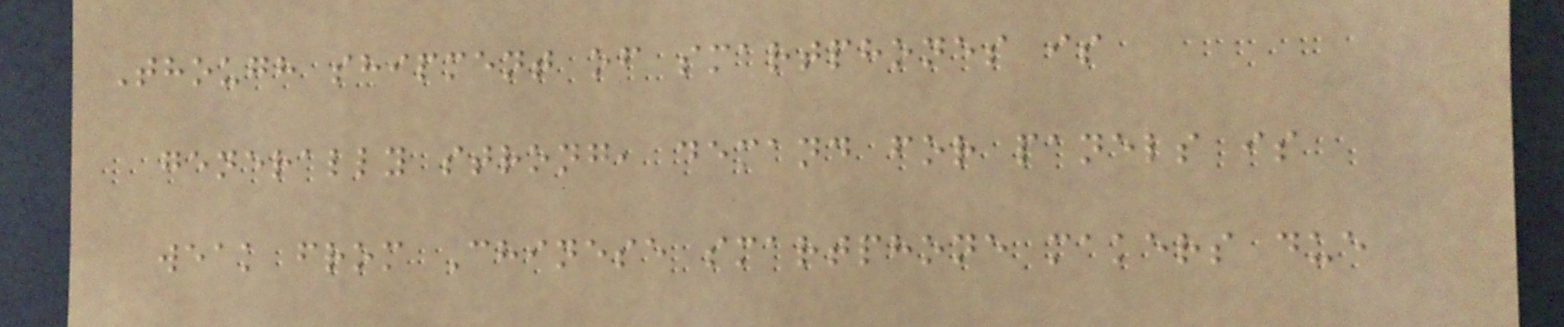Though shipment of smartphones is
generally strong, demand for panels is
weak from Chinese smartphone makers due
